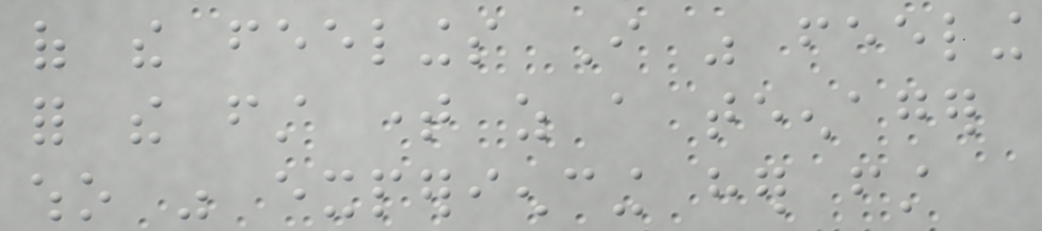of the feelings I was feeling
for the first time as a teenager
who was experiencing her first
